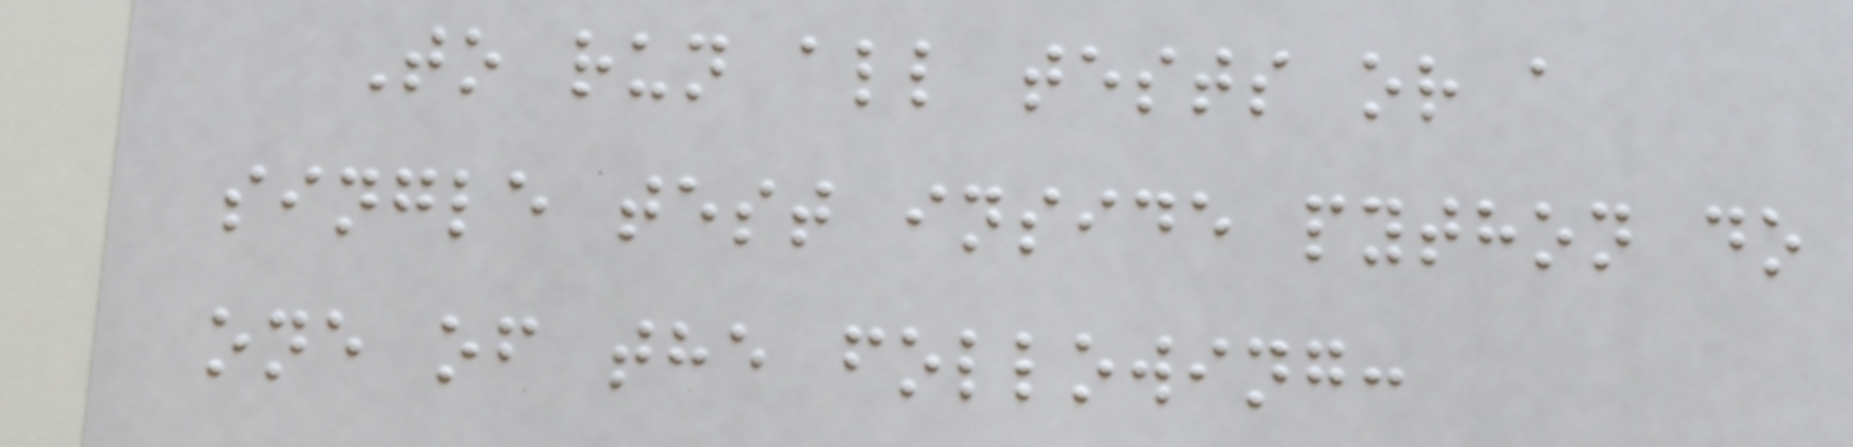To run all tests or a
single test inside python do
one of the following:
